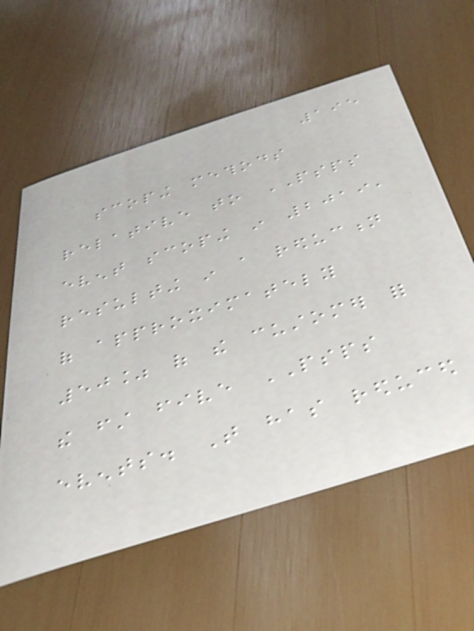195
scoping methods
relative to PSPS
event scoping in 2019,
resulting in a reduction
of approximately
50% of the customer for
the first five PSPS
events. That has reduced
